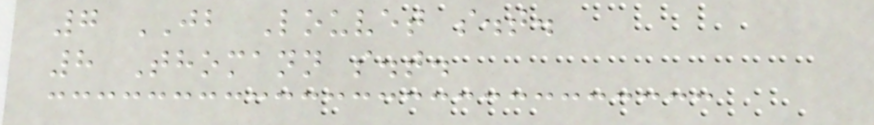7 JB Louvet s.t.
8 Thomann s.t.
